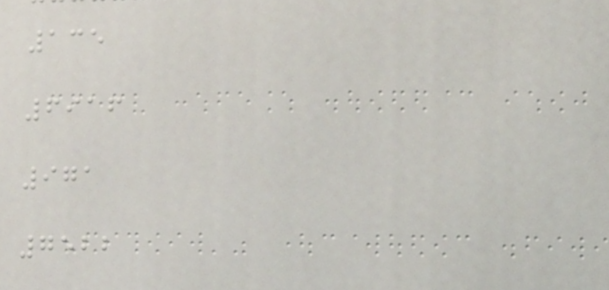135
6916
971
7522
